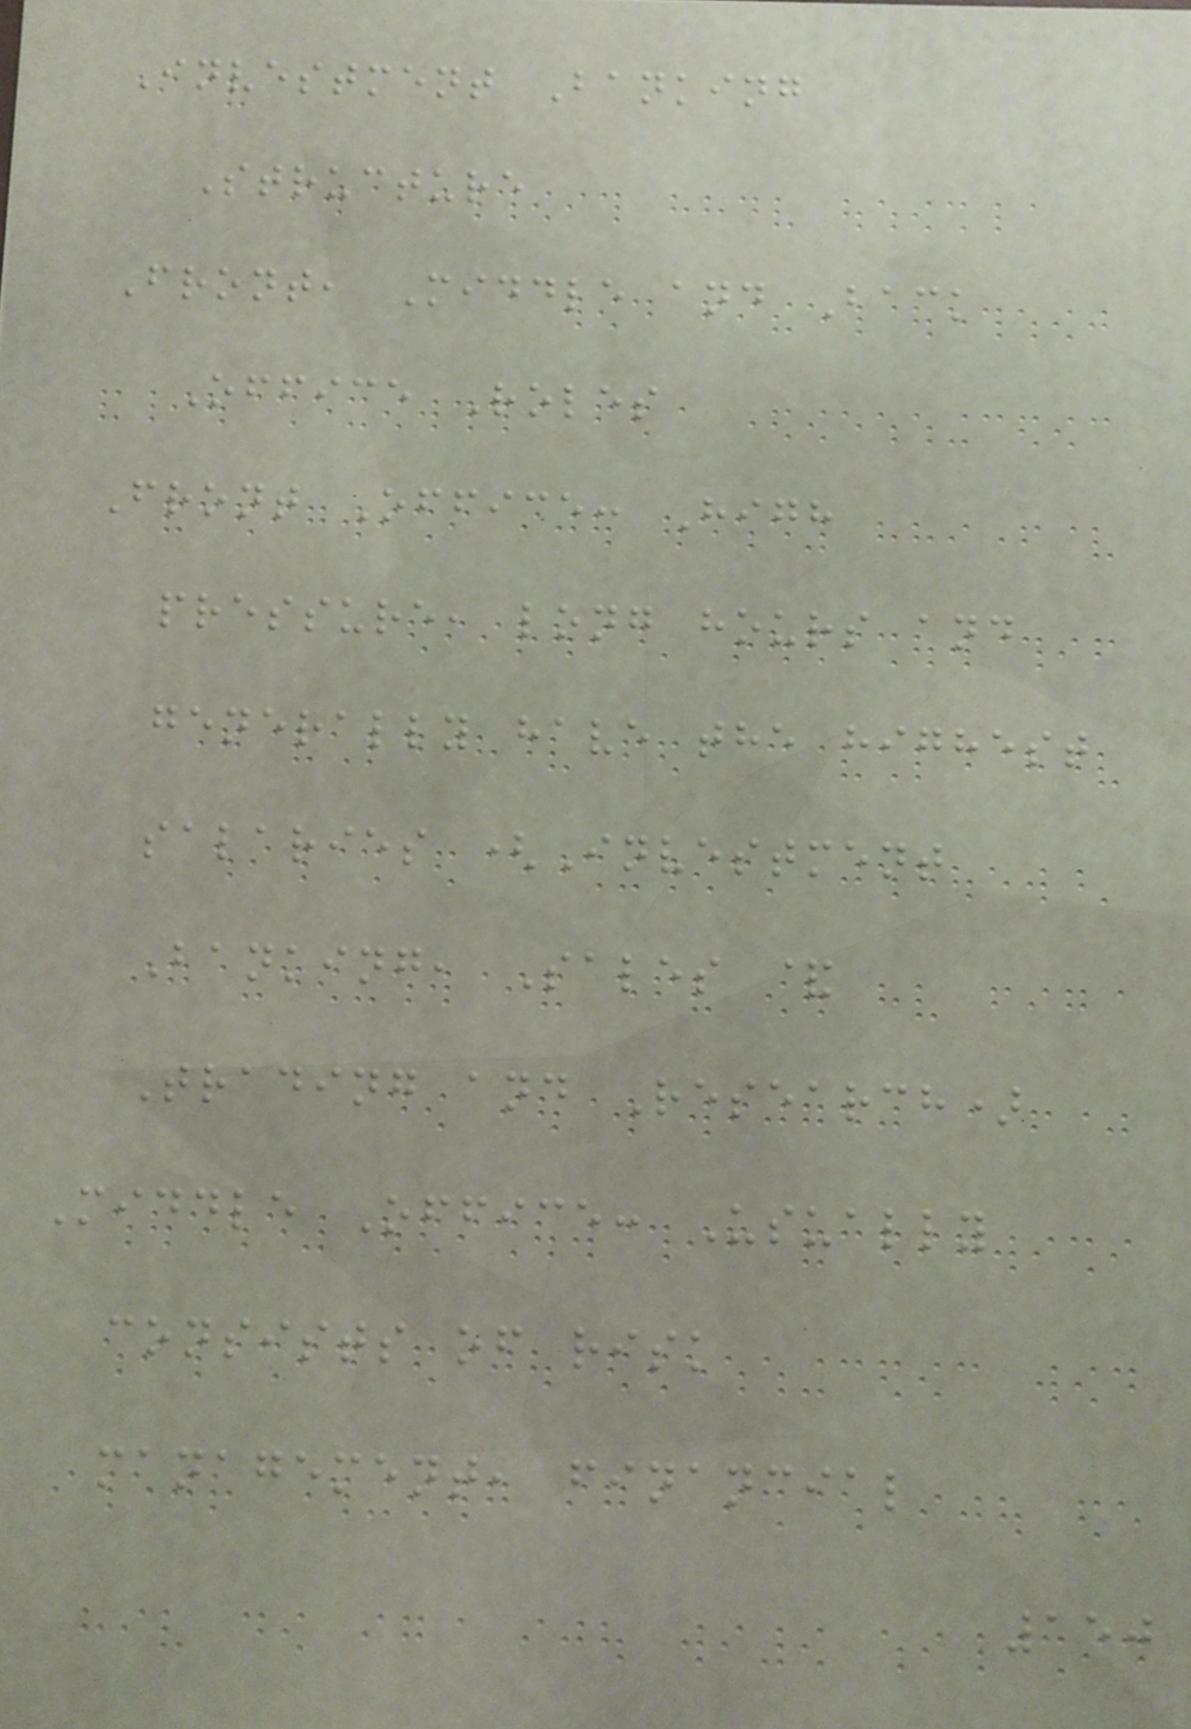Investment Banking
Structure
Front, Middle and Back
Office Roles
Front Office: High
pressure, long hours and
generally have the highest
salaries (Investment
Banking, Sales &
Trading and Research)
Middle Office: Usually
consists of risk
management, financial
150
